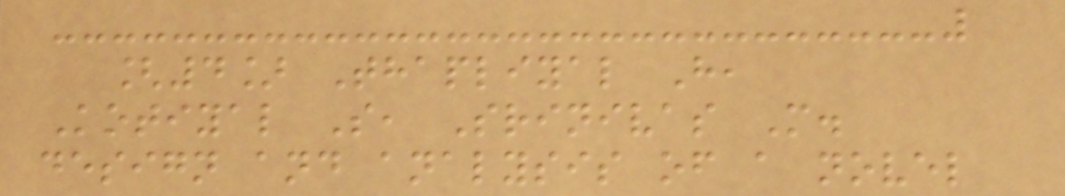[4] Thapliyal H,
Kotiyal S, Srinivas M.
design and analysis of a novel
